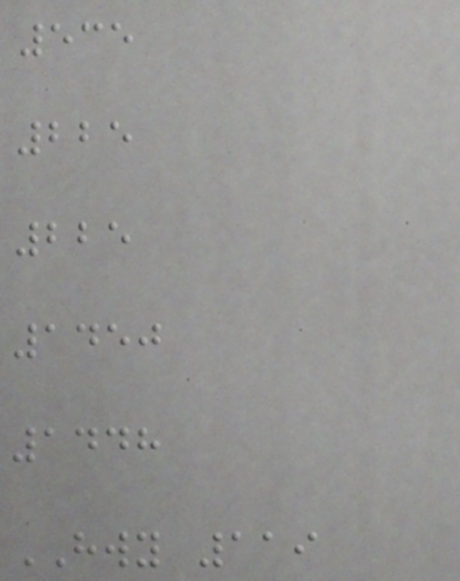535
225
225
1450
1448
HWY 119
